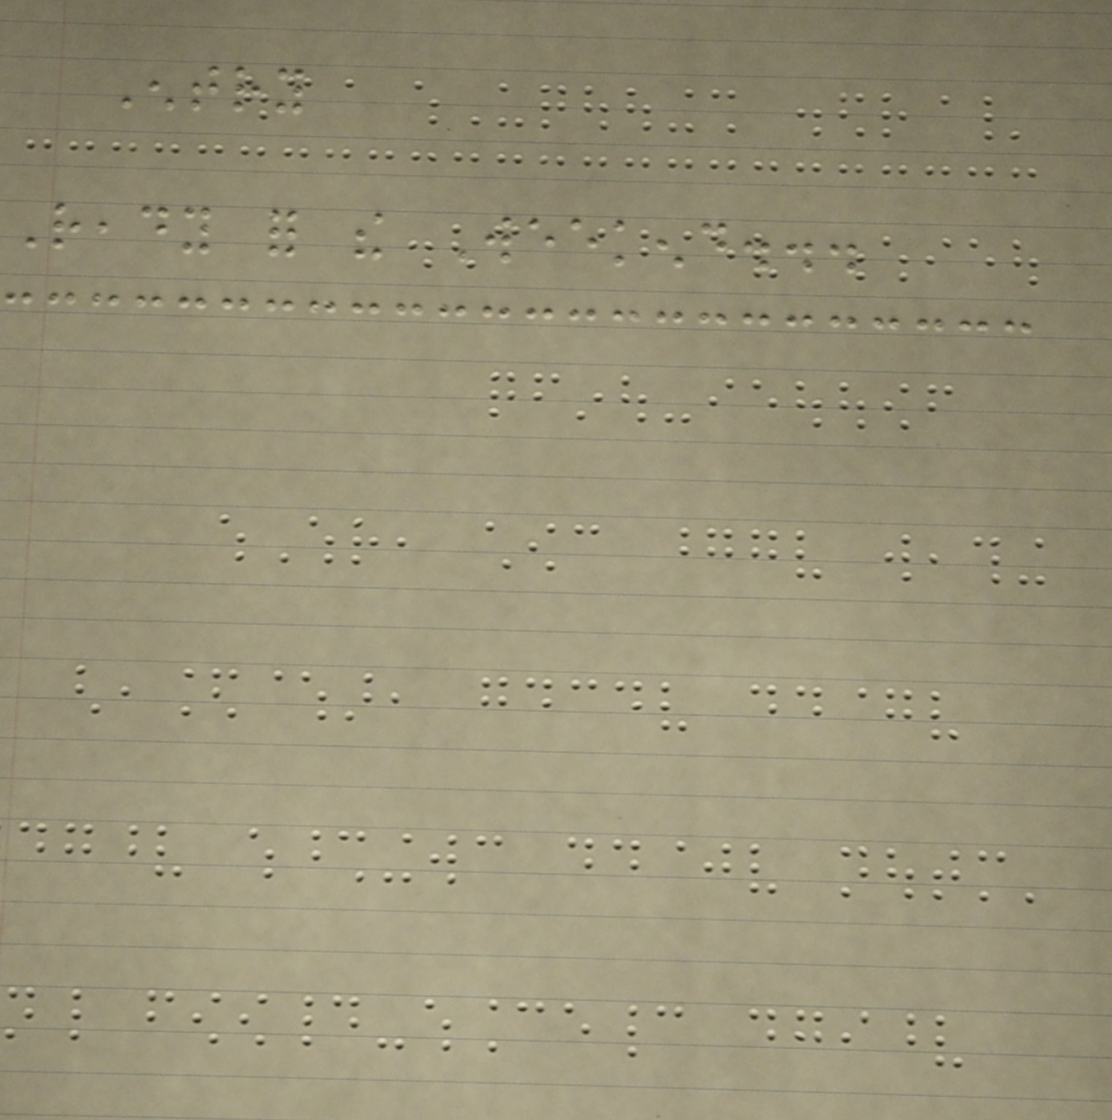Entry
Ready for the Weekend...
